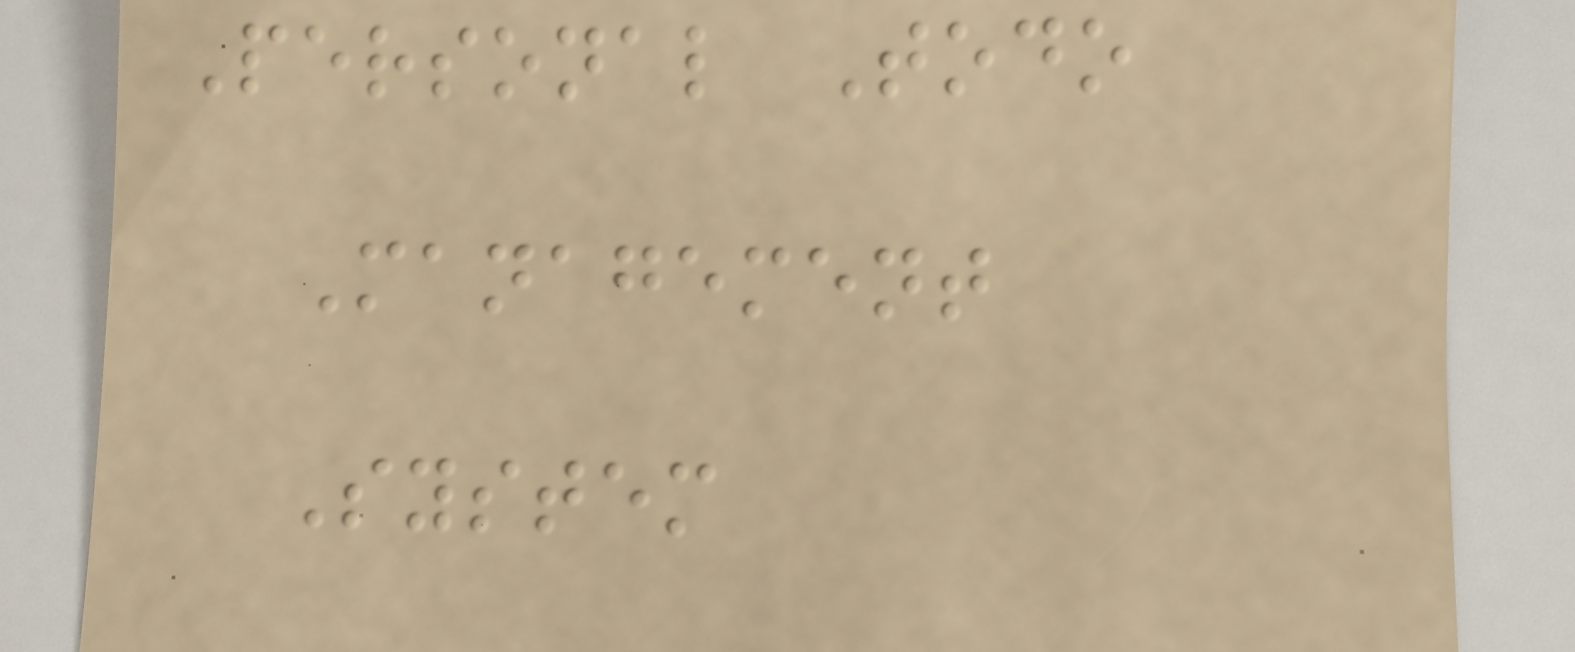Personal Todo
Management
System
